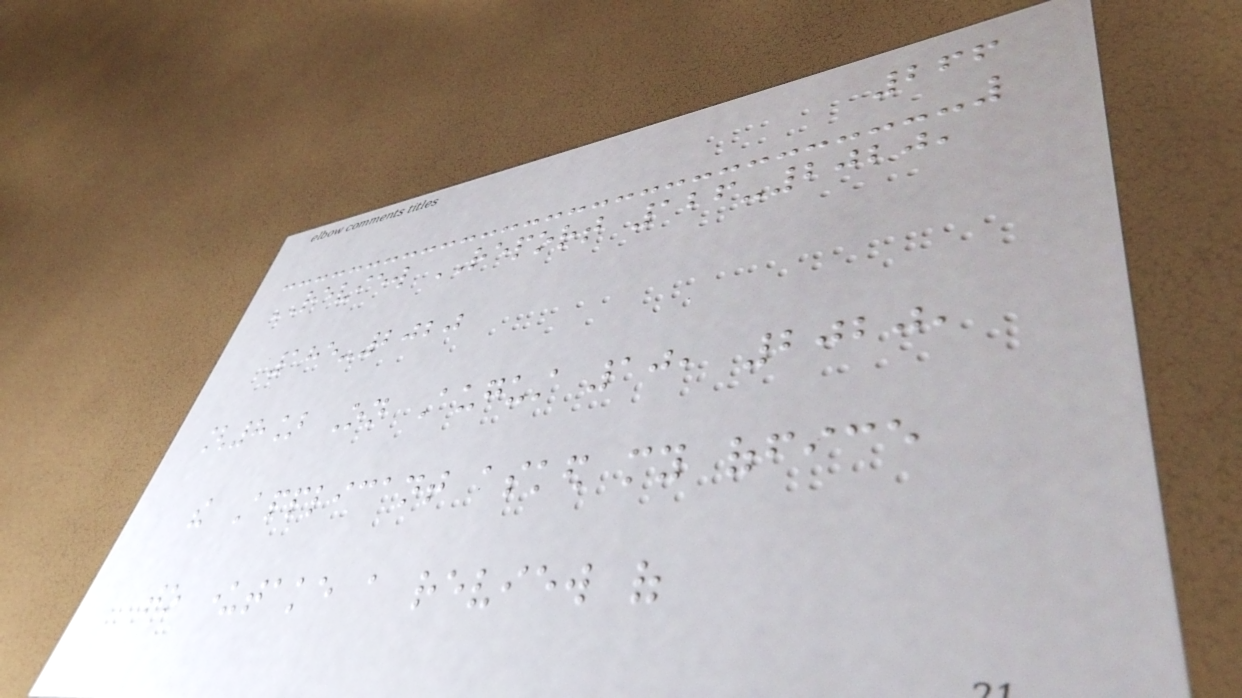266
REVIEW REPORT 126-2020,
185-2020
[8] On August 10, 2020,
the Applicant asked my office
to undertake a review of
